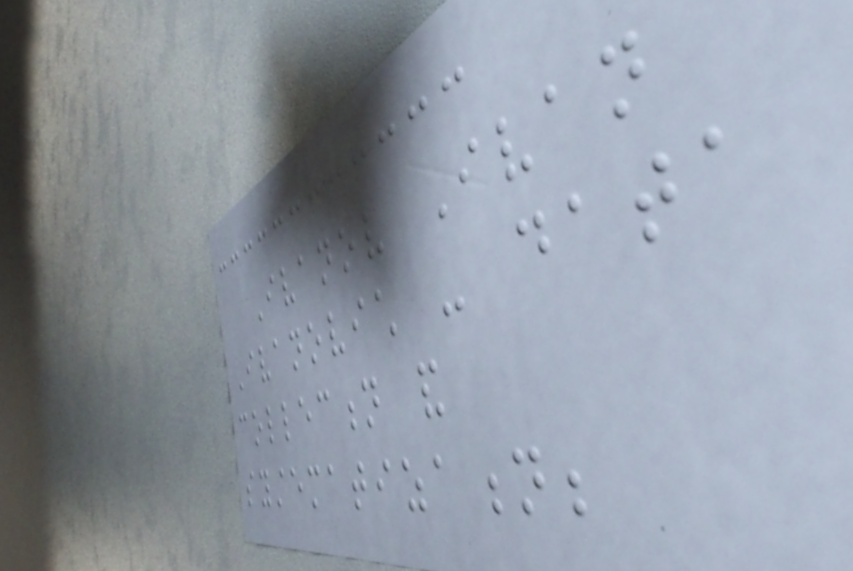Ivanov Ivan
Ivanovich - data
collection and
systematization;
